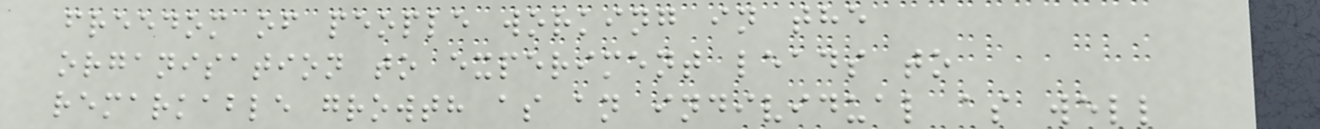freedom of people working in the
organisation to experiment leads to
remarkable growth as an individual as well
